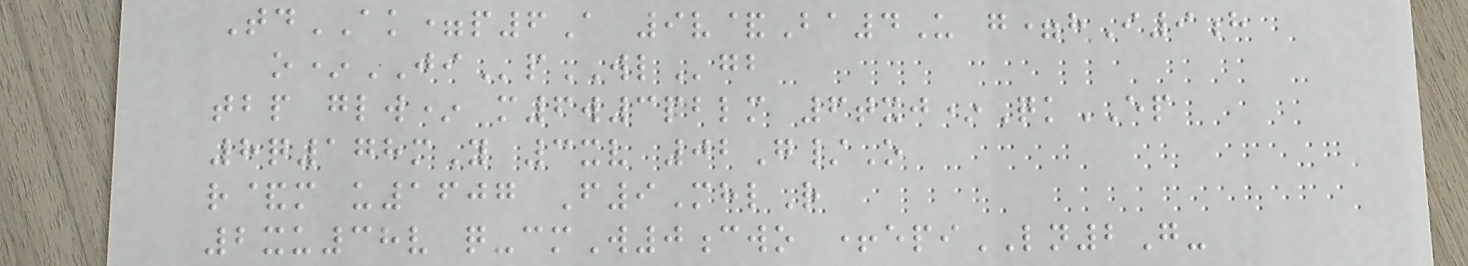TdAK=p6A 9v&Ba4U g=hI9h
o*JIpWLgb
tbp glw* m6w3pblm 6txj*QkEP
8q178mY 3xv 02G/O
r&m u1607 F9MhlR
2xu38v q-cmW0cwo +epiLN2G-
